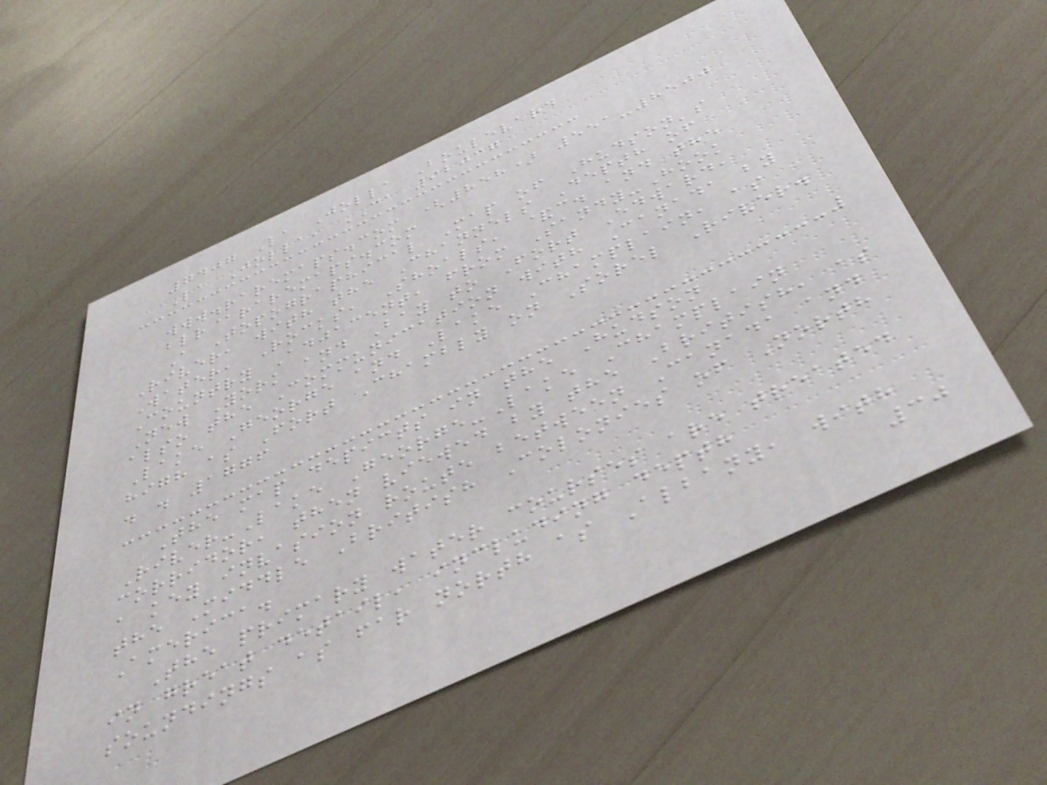7407 La Jolla Boulevard
La Jolla, CA 92037
www.raremaps.com (858) 551-8500
blr@raremaps.com
A Topographical Map of Hudson's
River, with the Channels Depth of
Water, Rocks, Shoals, &c. and the
Country Adjacent, from Sandy-Hook
New York and Bay to Fort Edward,
also the Communication with Canada by
Lake George and Lake Champlain, as
high as Fort Chambly on Sorel River.
. . 1776
The map depicts in the Hudson
River-Lake George-Lake Champlain
corridor, then viewed by the British, as
a key invasion route between Canada and
the Middle British Colonies of North
America.
The primary water courses are treated
in great detail, including depth
soundings as far north as Albany, with
30
